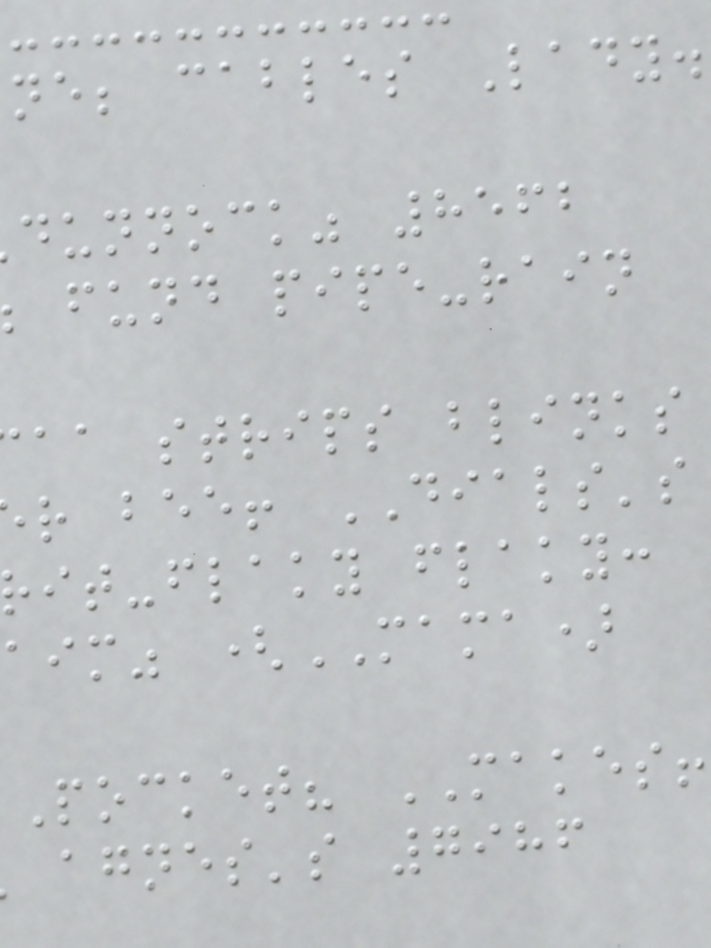ne; cables Lady.
dunnock" 8562
fund pipe-rain
aa strips blinks
r bee! DIALS's
it-flaky flaky:
aim" (MAMA)
Pocket? MAKES!
agnes's 7986
